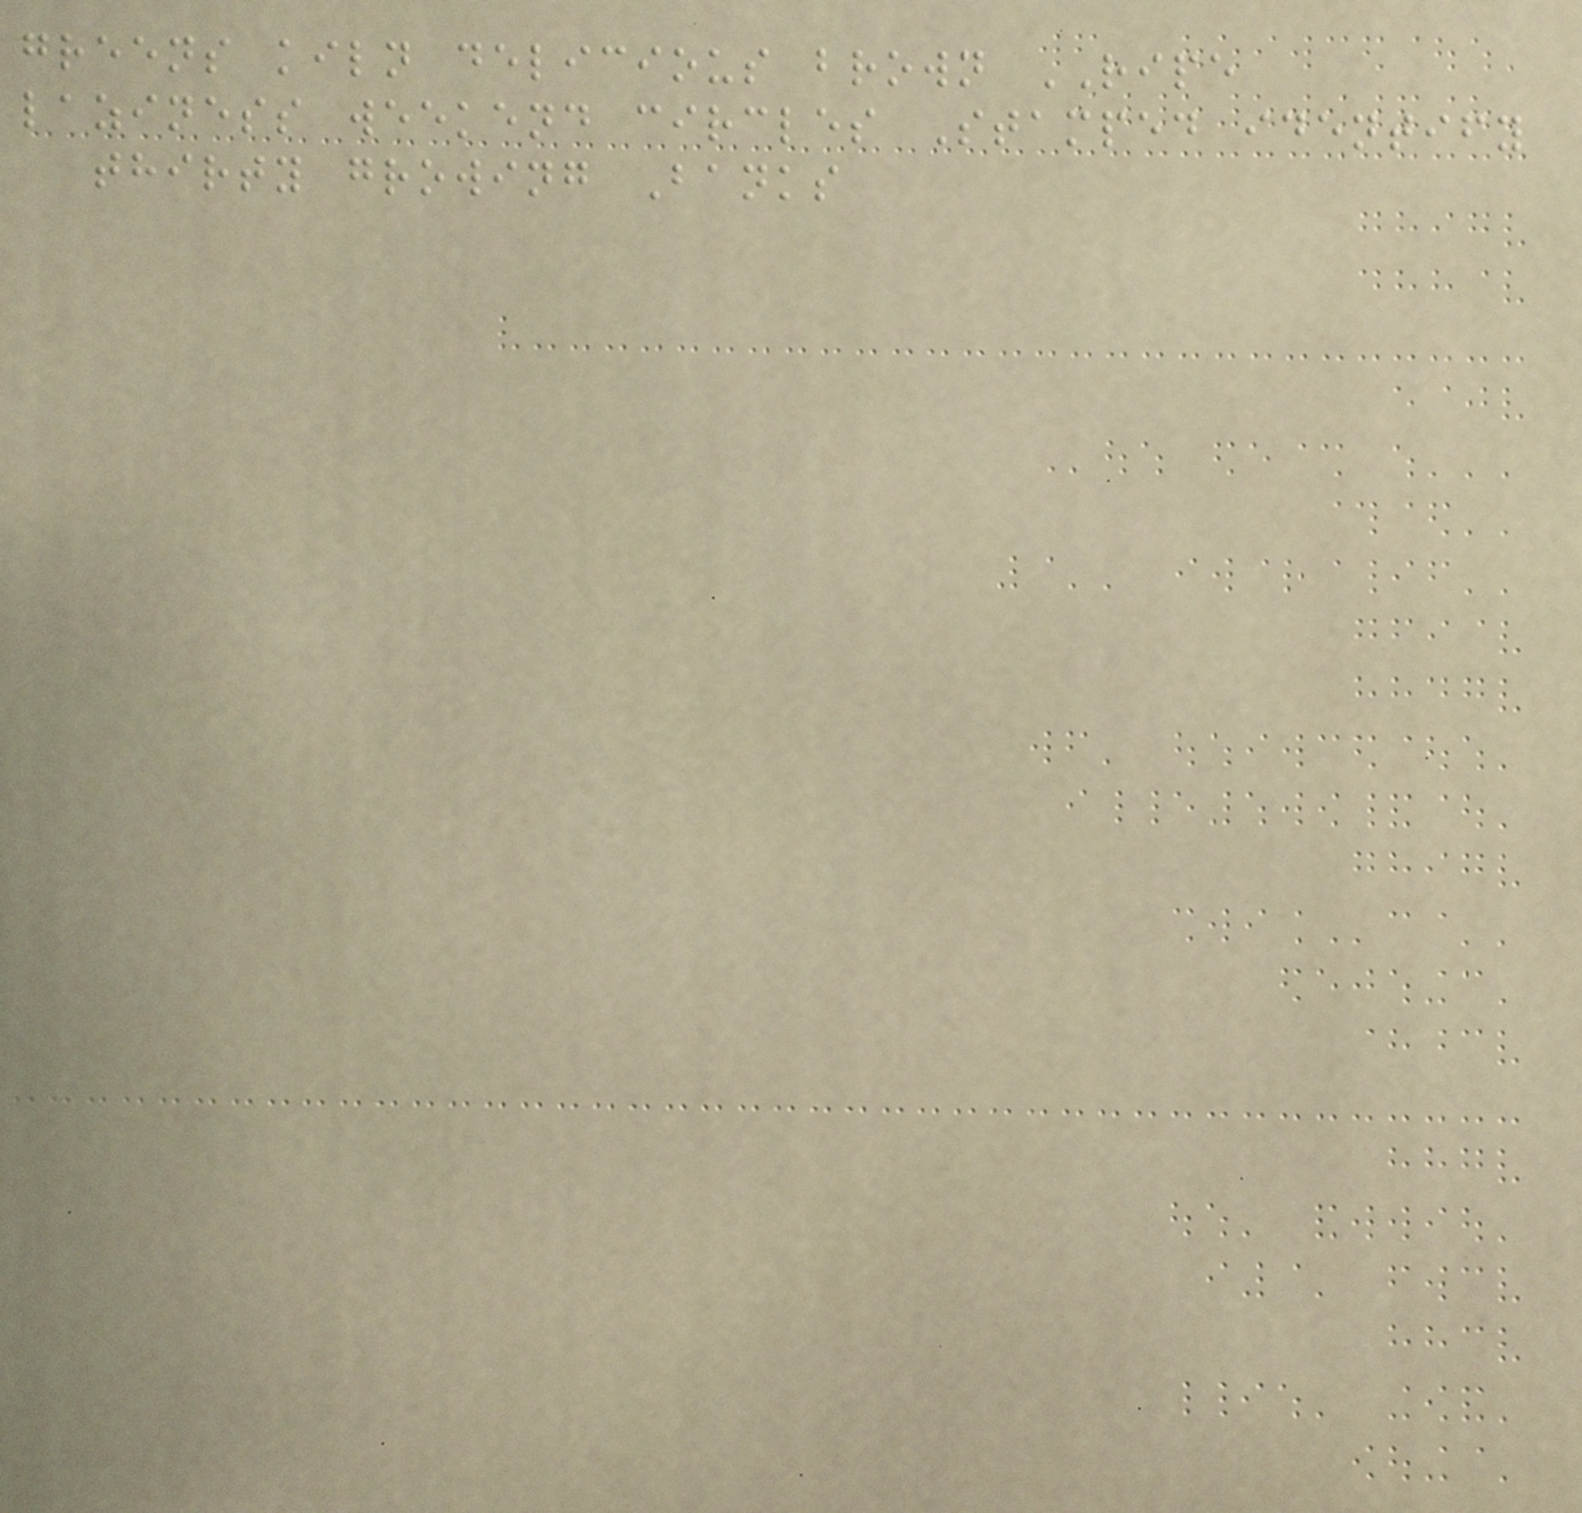greens kiln delicious brown RIPE
laziness weekend circles Stamped identify
thirty growing Banks
